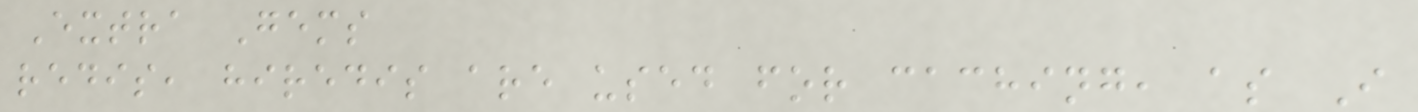Extra Gems
redis, hiredis are used for caching, as I
